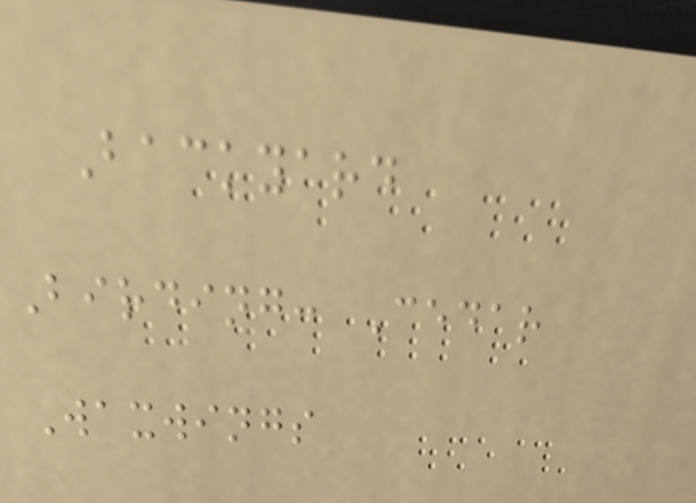Backyard
Birding: Cedar
Waxwings
